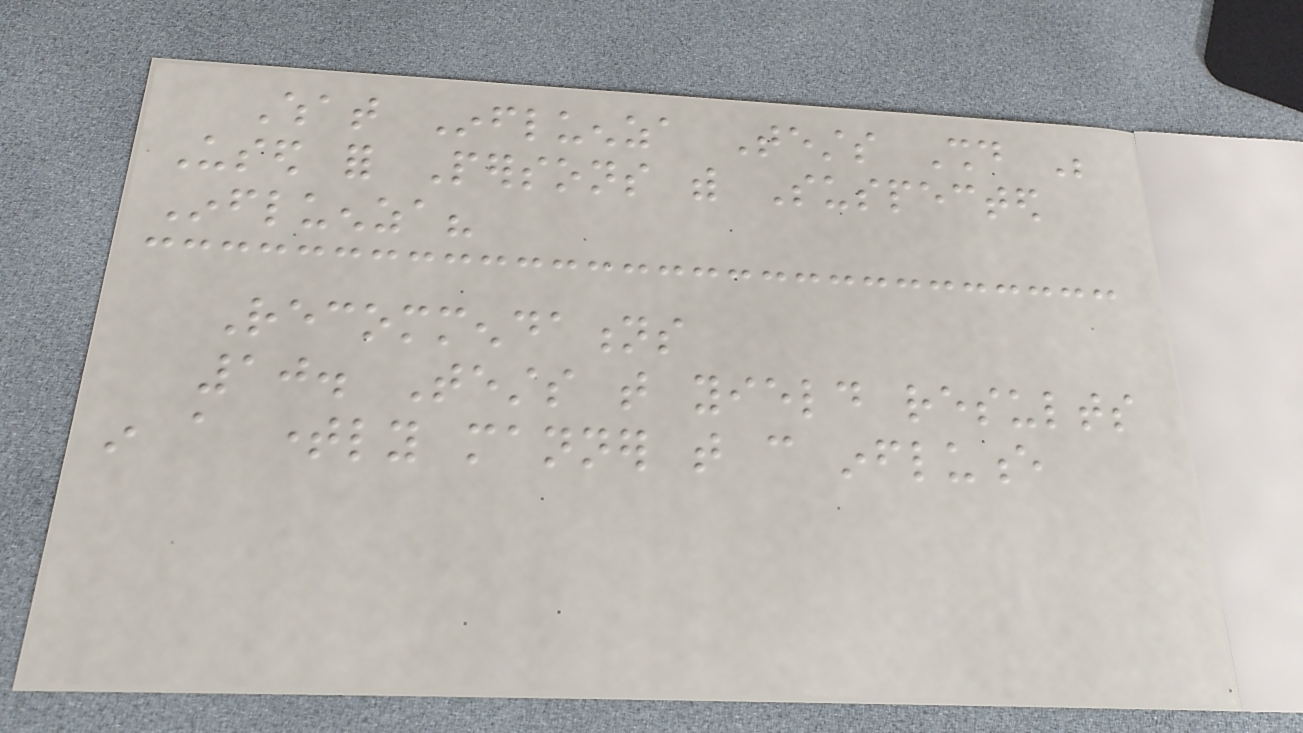What Influenza Tests Should Be
Used for Persons with Suspected
Influenza?
Recommendations
10. Tests that yield results
in a timely manner that can influence
